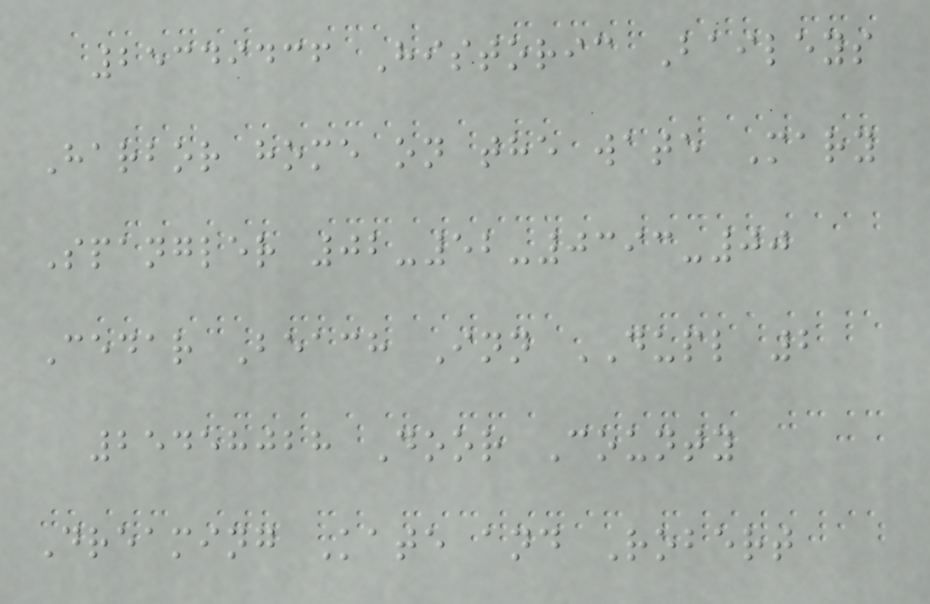25349436 Historic Baileys
Harbor home on the wate Mary
Spangler 02-52-0393-00
Cedar Beach Inn DUPL 2
25458028 Door County
Dreaming Kate and Robert
